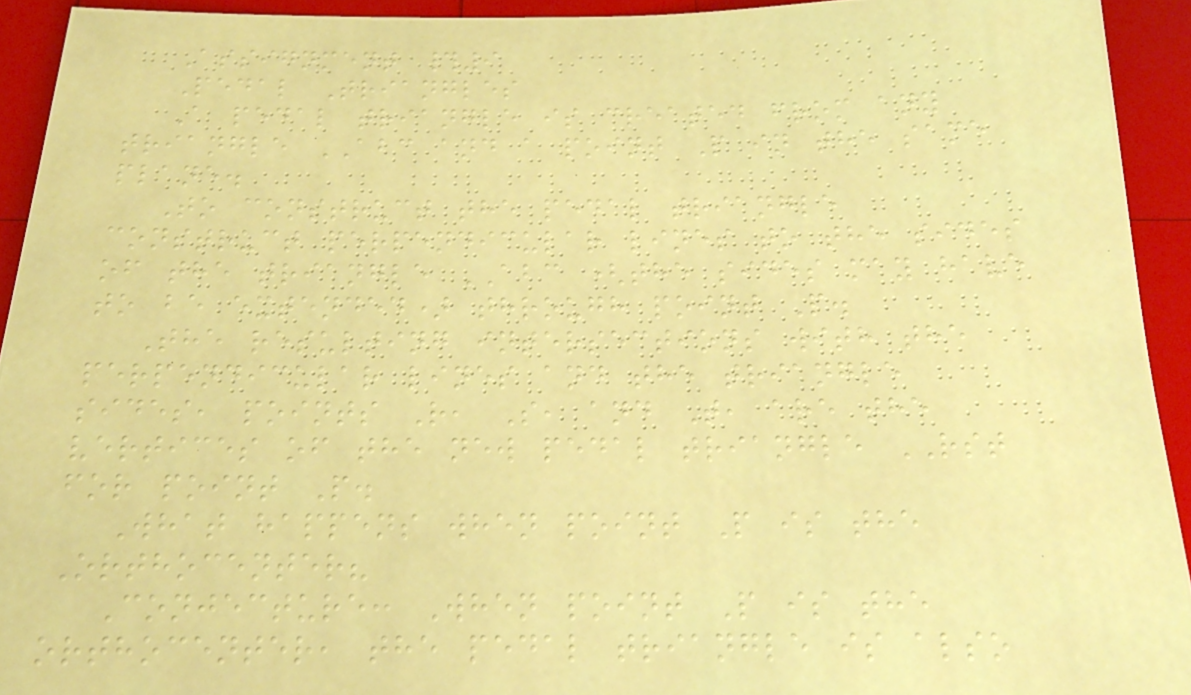Assignment #9
Pedal Triangles
A pedal triangle is created from any
triangle ABC and a point P in the same
plane.
To construct the pedal triangle
construct perpendicular lines to the sides
of the triangle ABC (the sides may have
to be extended) through point P.
The resulting intersections with the
perpendicular lines and the triangle
sides, points R, S, and T, are the
vertices of the new pedal triangle RST
for point P.
What happens when point P is the
Orthocenter?
Conjecture: When point P is the
orthocenter, the pedal triangle is also
